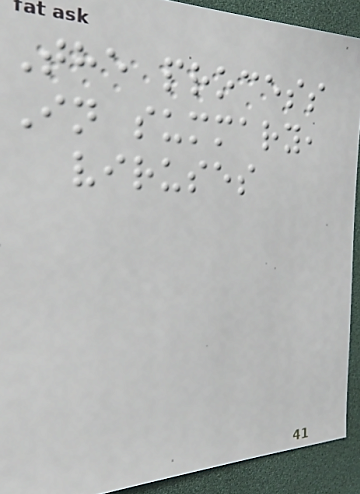The process
In summary,
viruses
